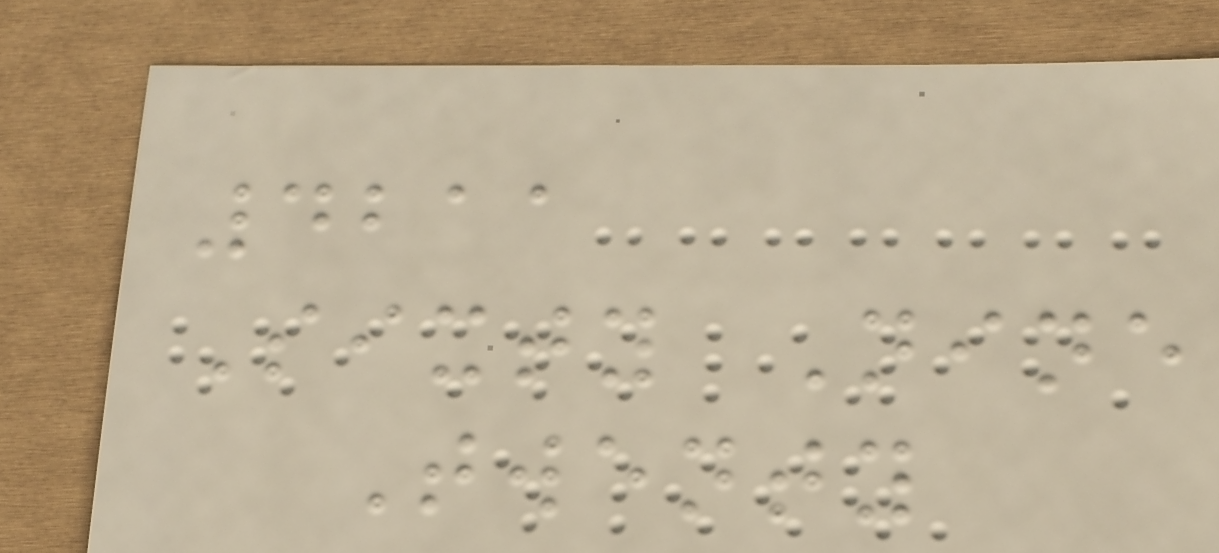4211
Sixty Nine
Twenty
